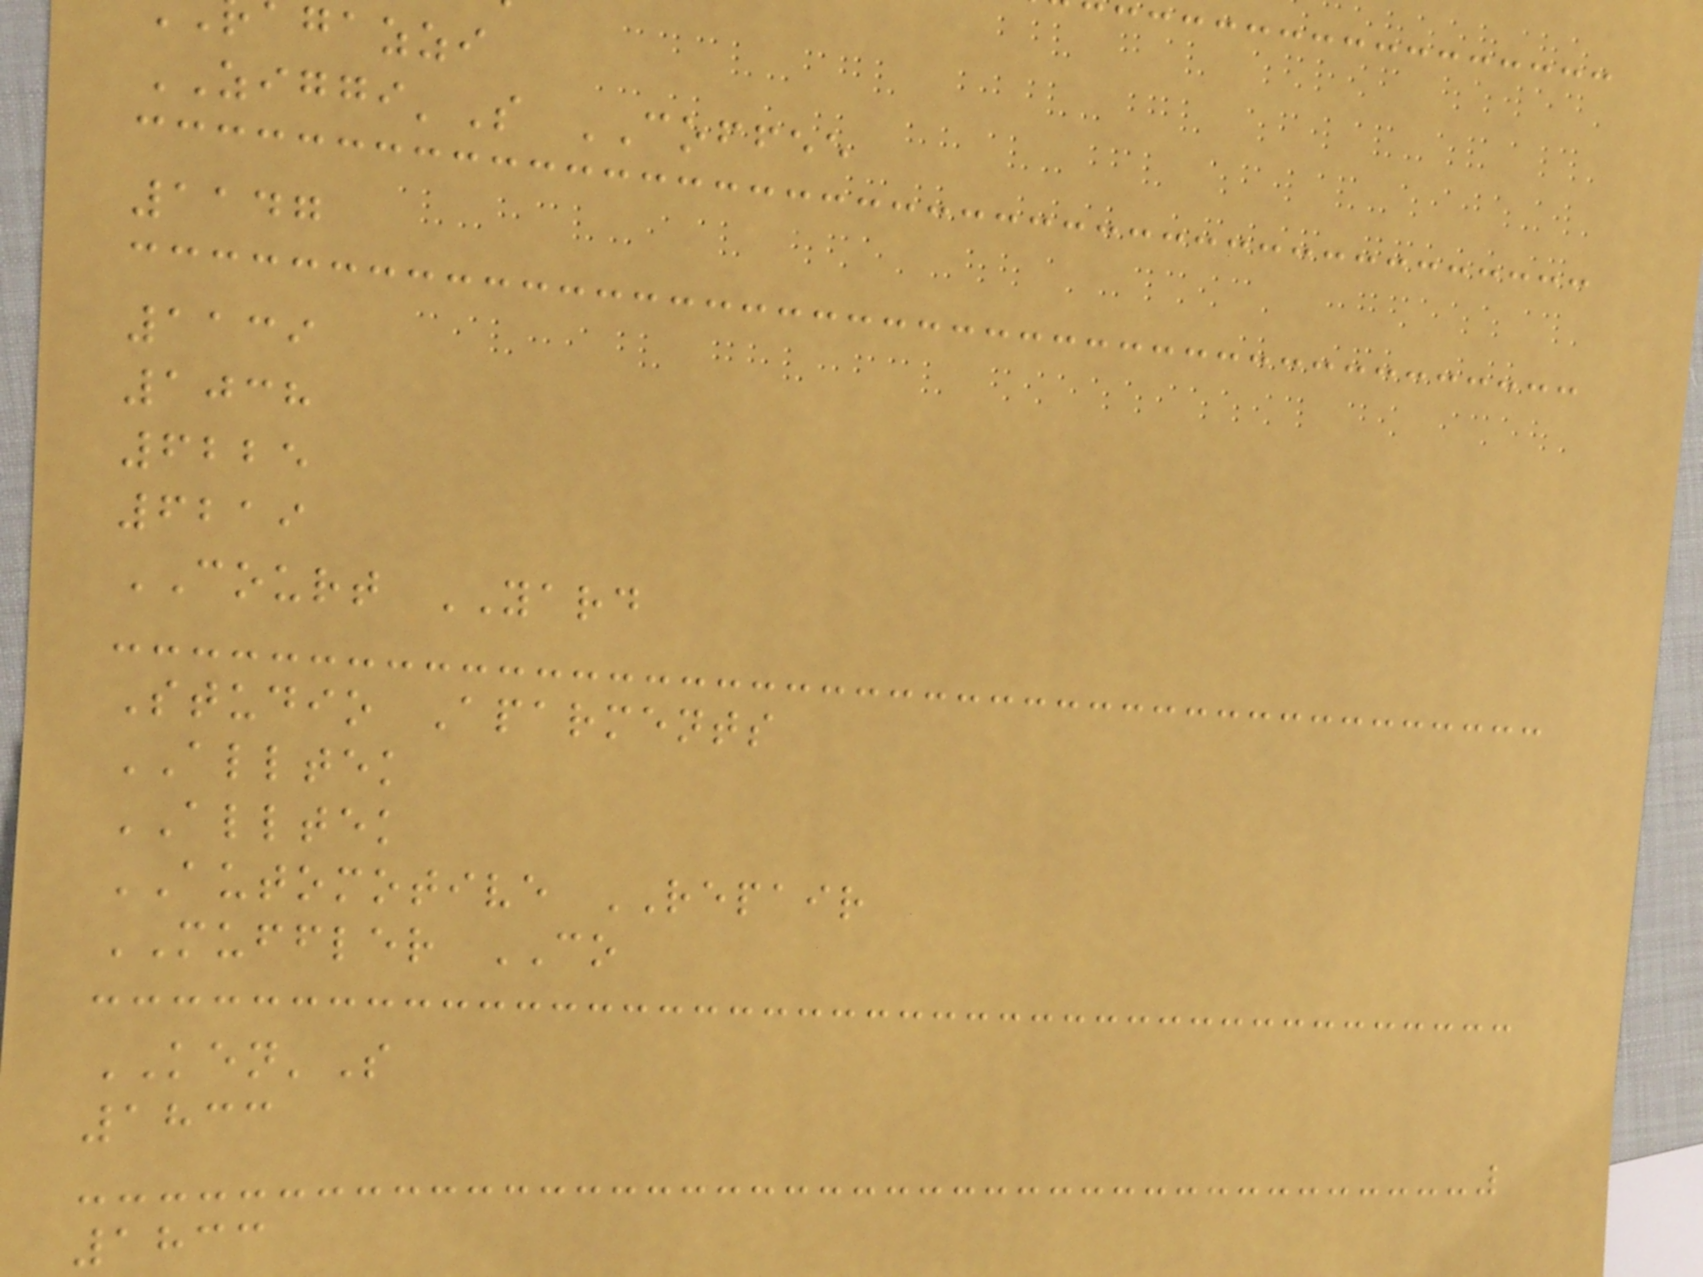gazzi
ZIGGI'S COFFEE
1147
1139
1038
6225
6219
COURT YARD
Studio Aparments
ALLTEK
ALLTEK
AUTOMOTIVE REPAIR
MUFFLER CO
KEN'S
1833
1833
